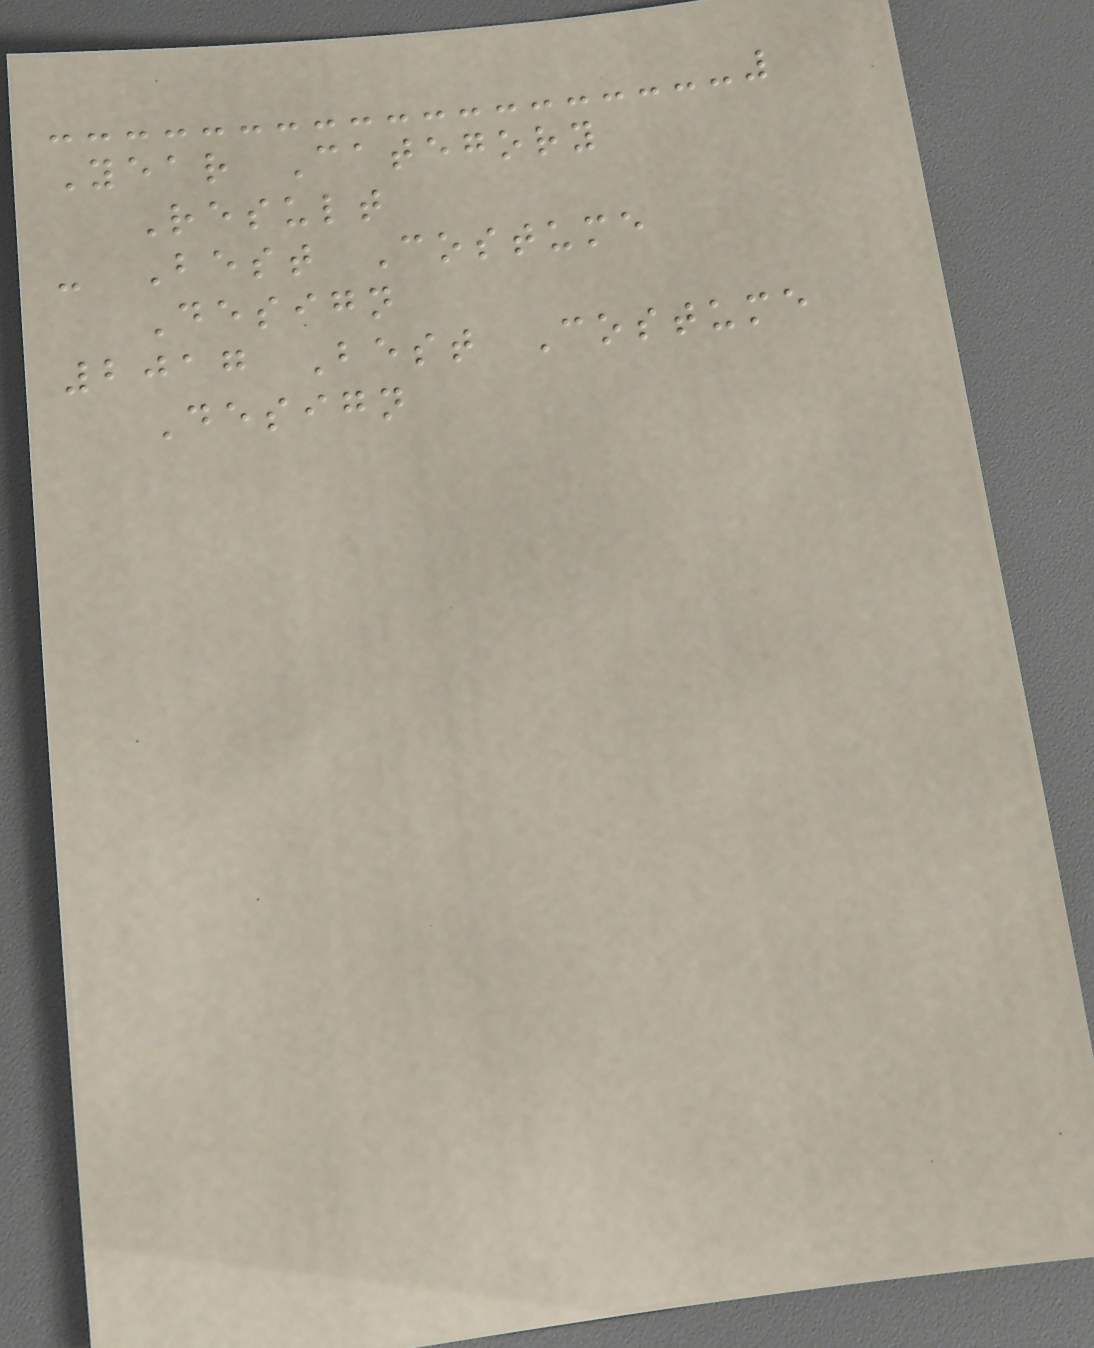Year Category
Result
- Best Costume
Design
2017 Best Costume
Design
